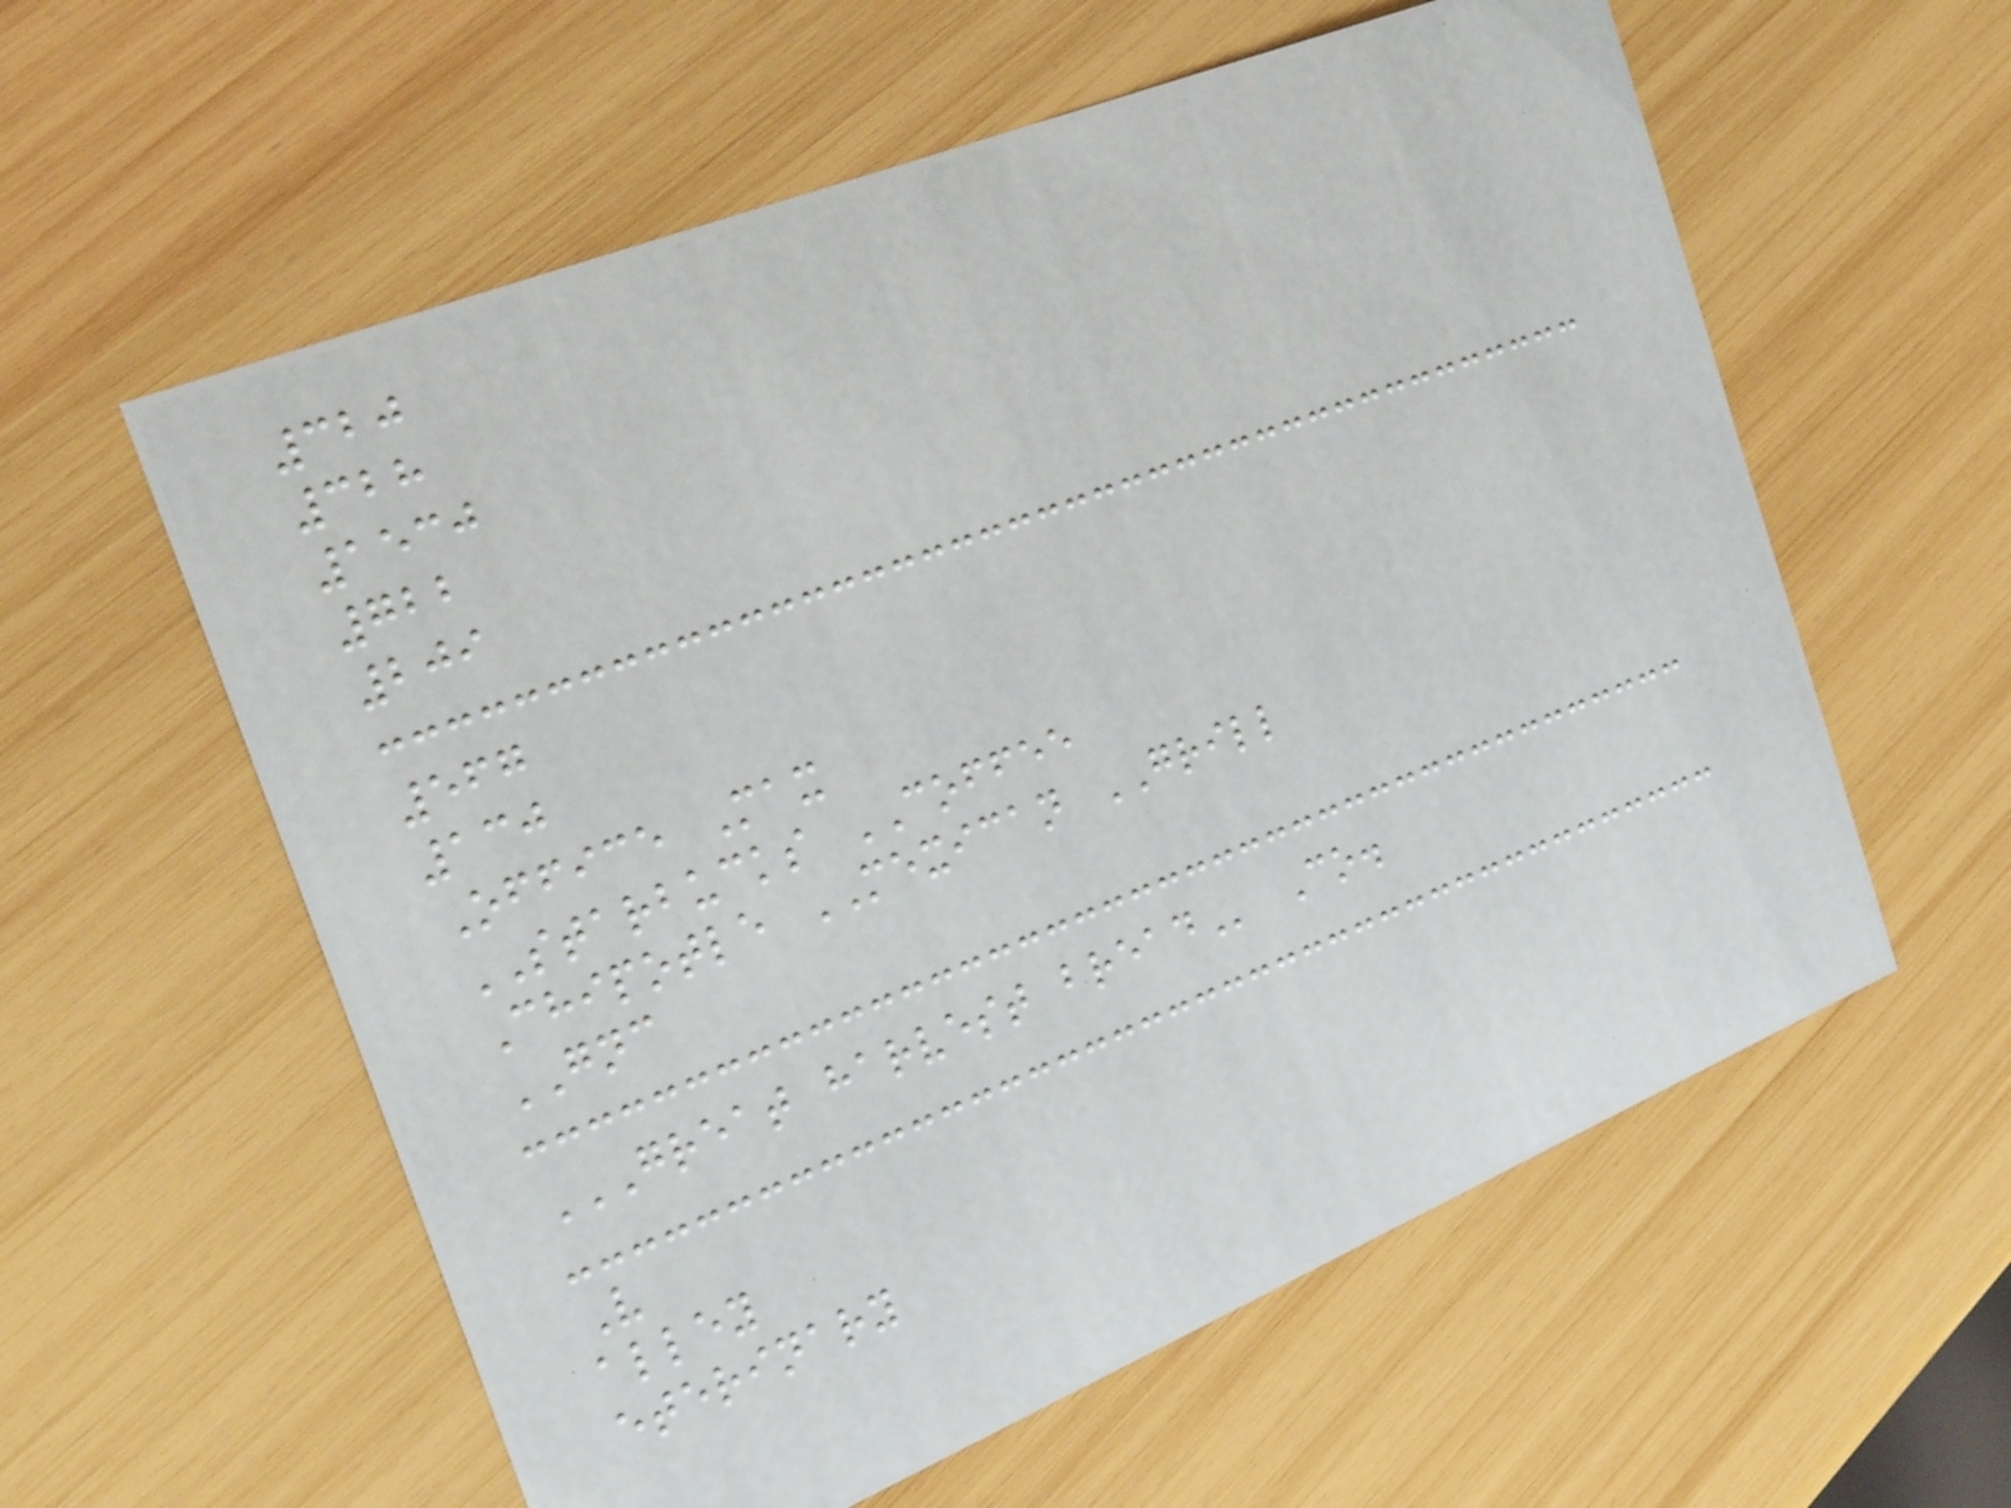320
328
1530
722
209
567
130
Office Max
STARBUCKS COFFEE
Chipotle MEXICAN GRILL
GNC
GREAT HARVEST BREAD Co.
V
alley
eterinary
